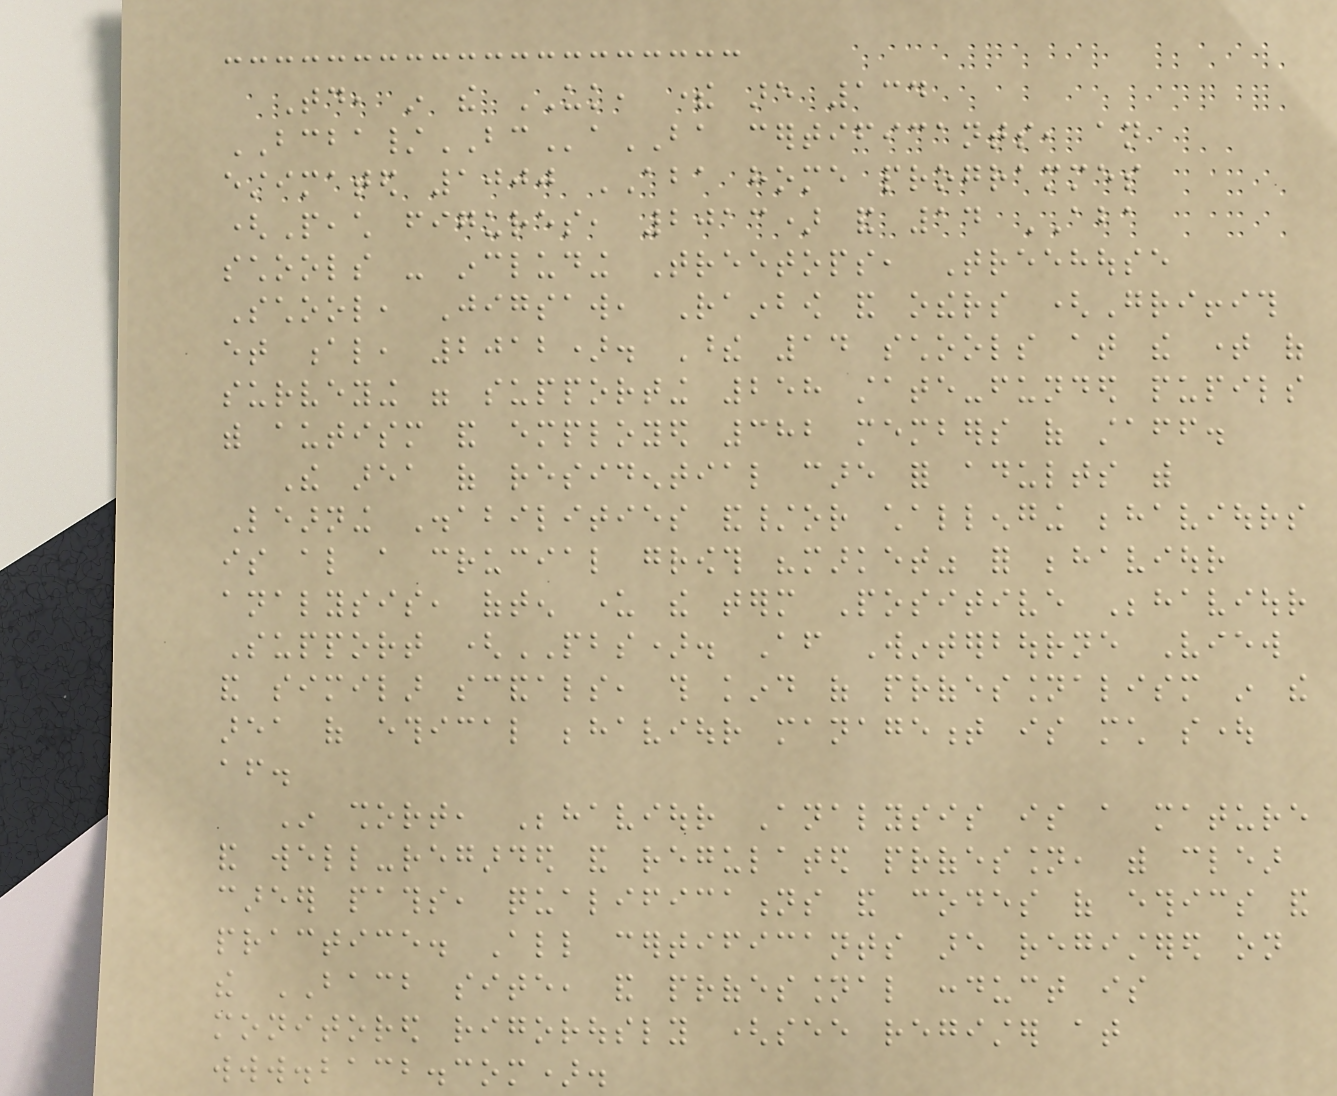Today, in the UK, there are 134
BCBA/BCaBA certificants, an
estimated 1000 ABA home programmes
(Peach figures, 2013) and 14 ABA
schools - including Treetops, Treehouse
School, Jigsaw, Rainbow and others (Griffith
et al, 2012). These 14 schools at the time of
surveying were supporting 258 state-funded pupils
with autism and employed 382 members of staff.
The area of residential care for adults with
Learning Disabilities and/or challenging behaviours
is also a crucial growth "market" for behaviour
analysis, often under the term Positive Behaviour
Support (PBS). After Winterbourne View
and similar scandals, this kind of professionalism in the
area of ethical behaviour management is much sought
after.
In short, Behaviour Analysis is a mature
and well-regarded and regulated profession, with clear
career paths, qualifications and codes of ethics and
practice. All certificants are registered on
the BACB site, and professional conduct is
monitored rigorously (see register at
www.bacb.com).
